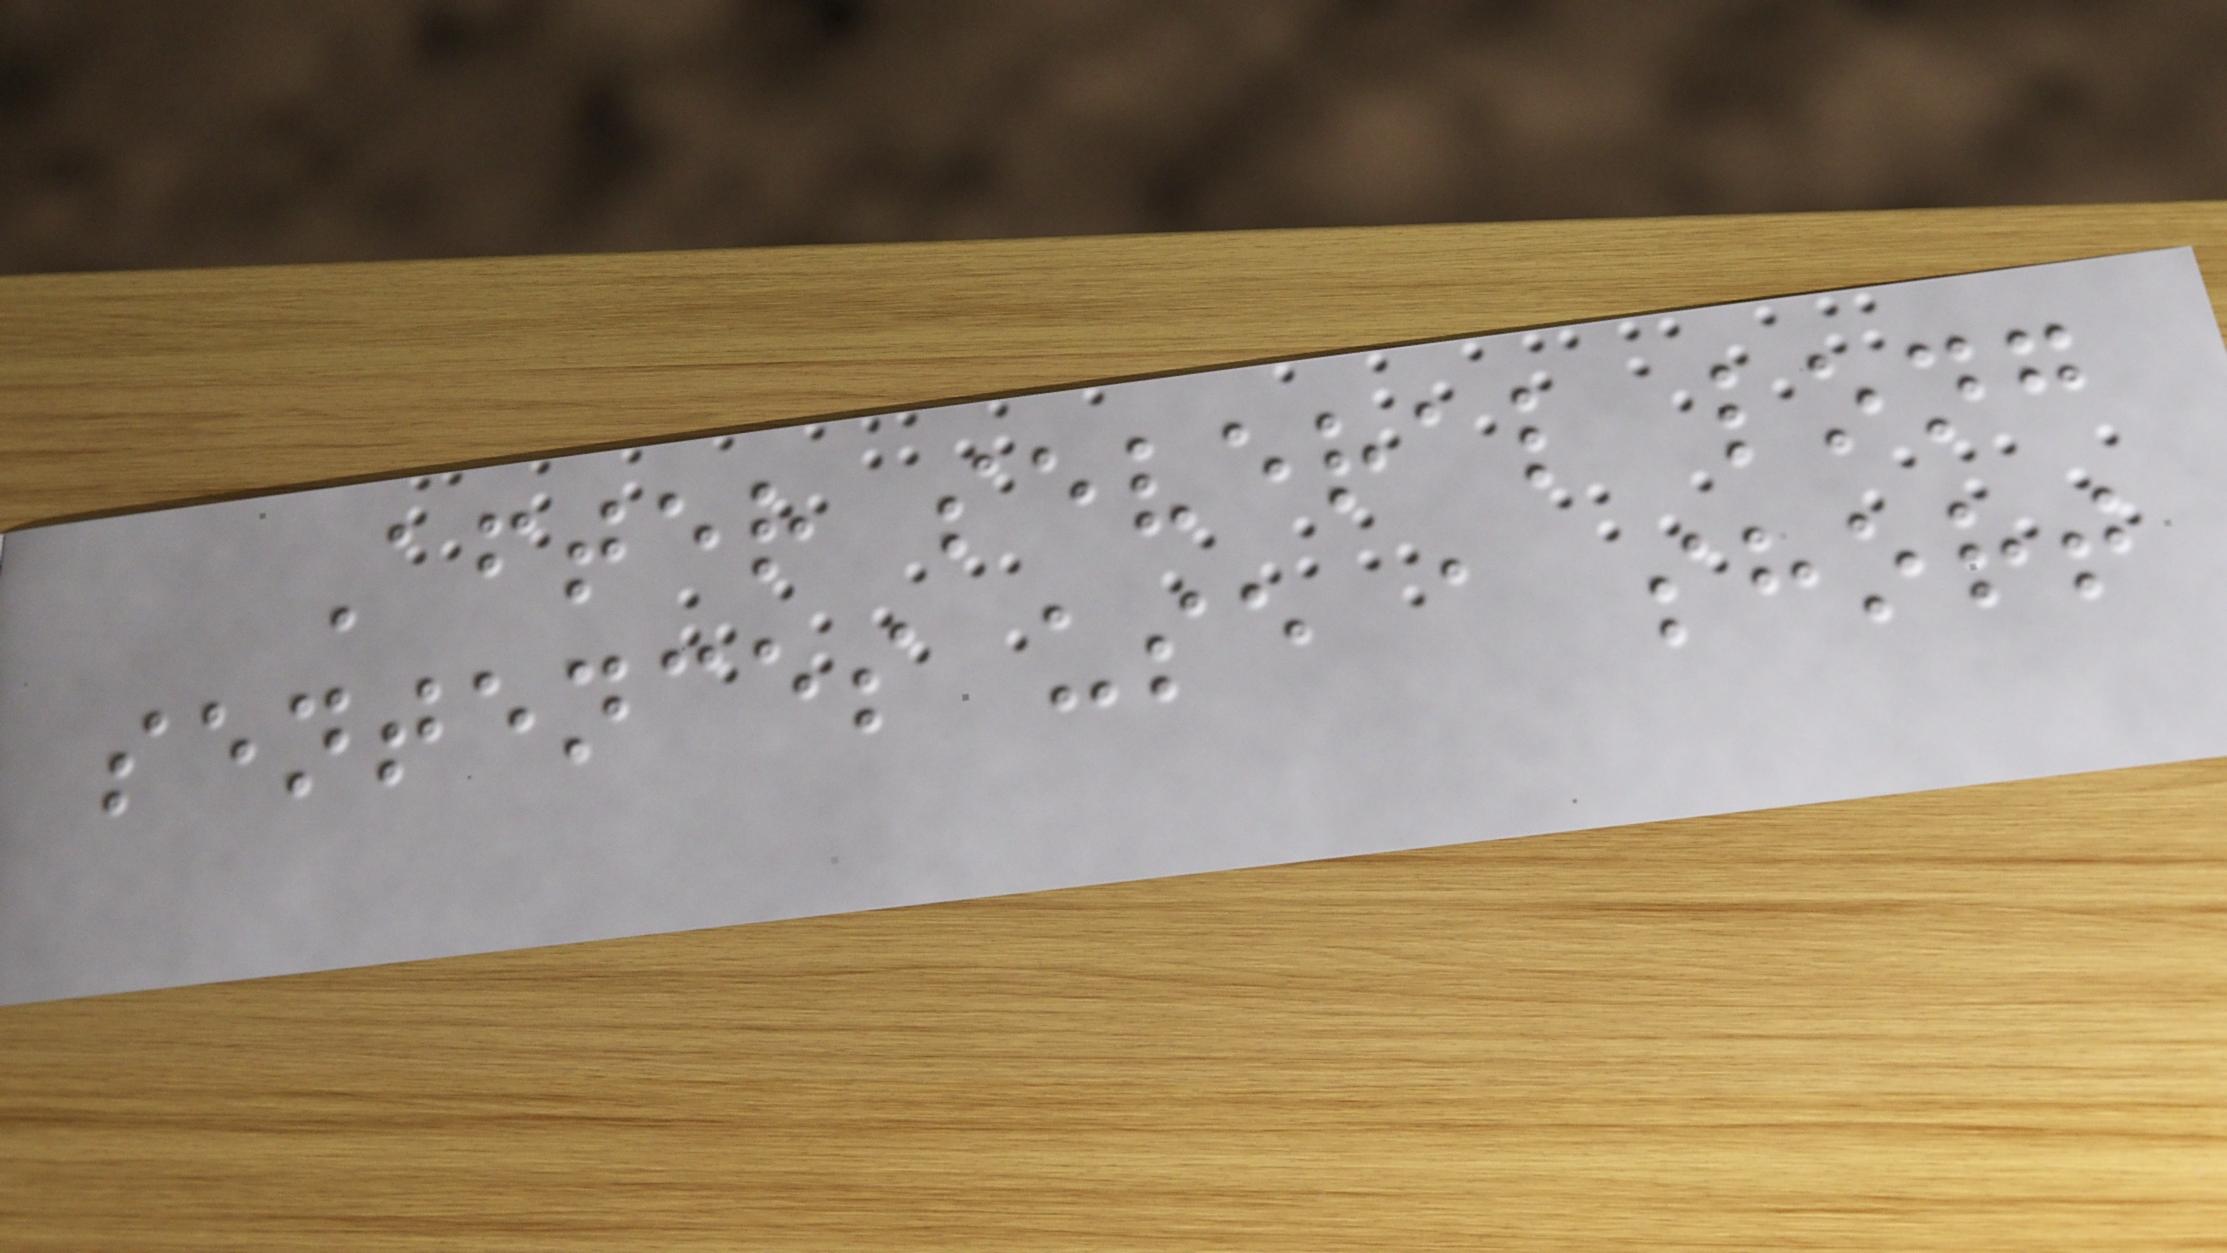After several long
sentences use a short
